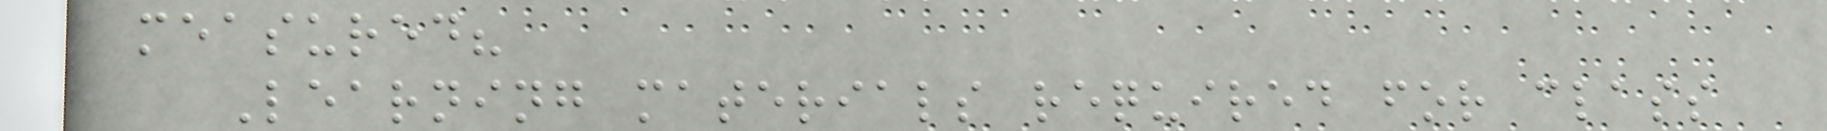measured?
Learning materials required for class
